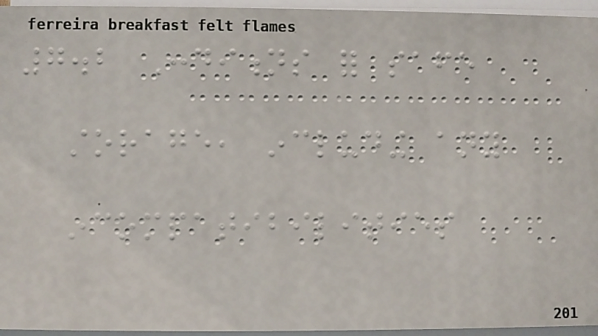7.2 Conditions for safe
storage, including any
incompatibilities
